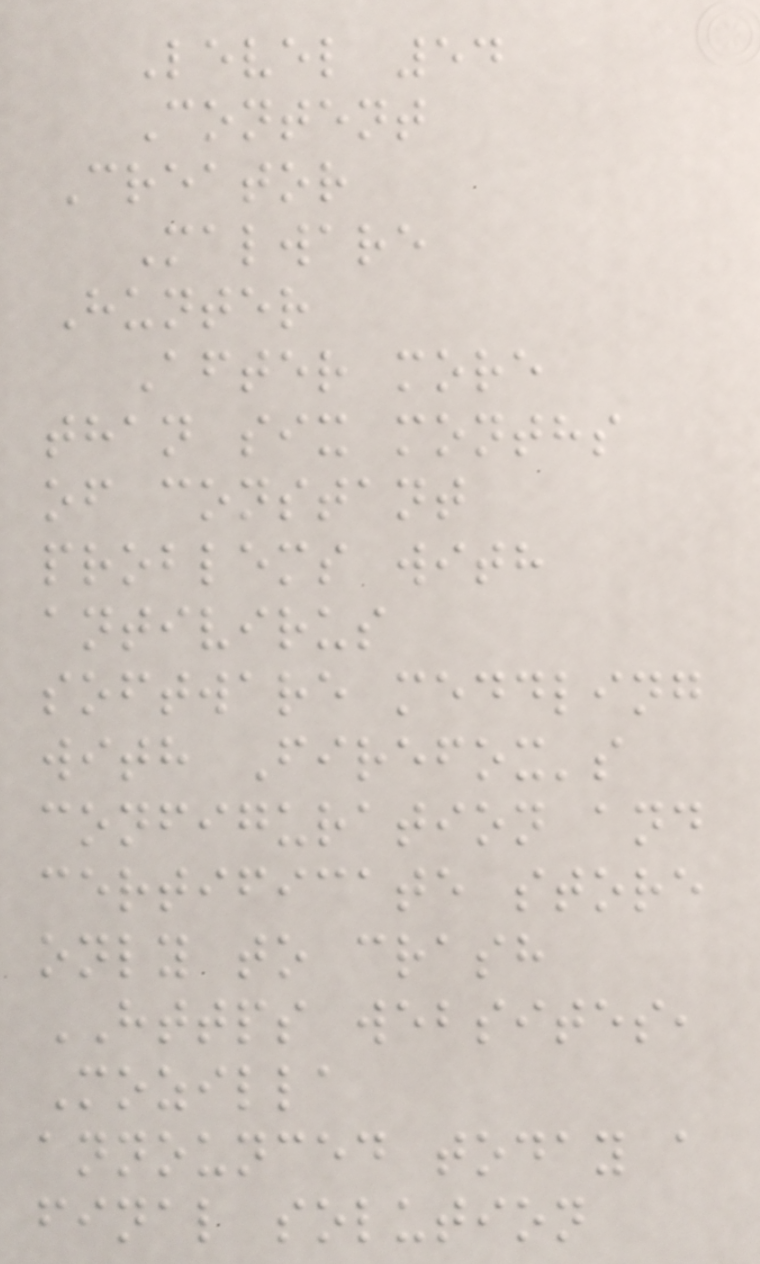Level 54
Content
Creator
Malware
Hunter
After more
than six months
of constant
problems with
antivirus
software meddling
with Firefox's
configuration and
certificate store
only to crash
HTTPS websites,
Mozilla
announced today a
final solution
